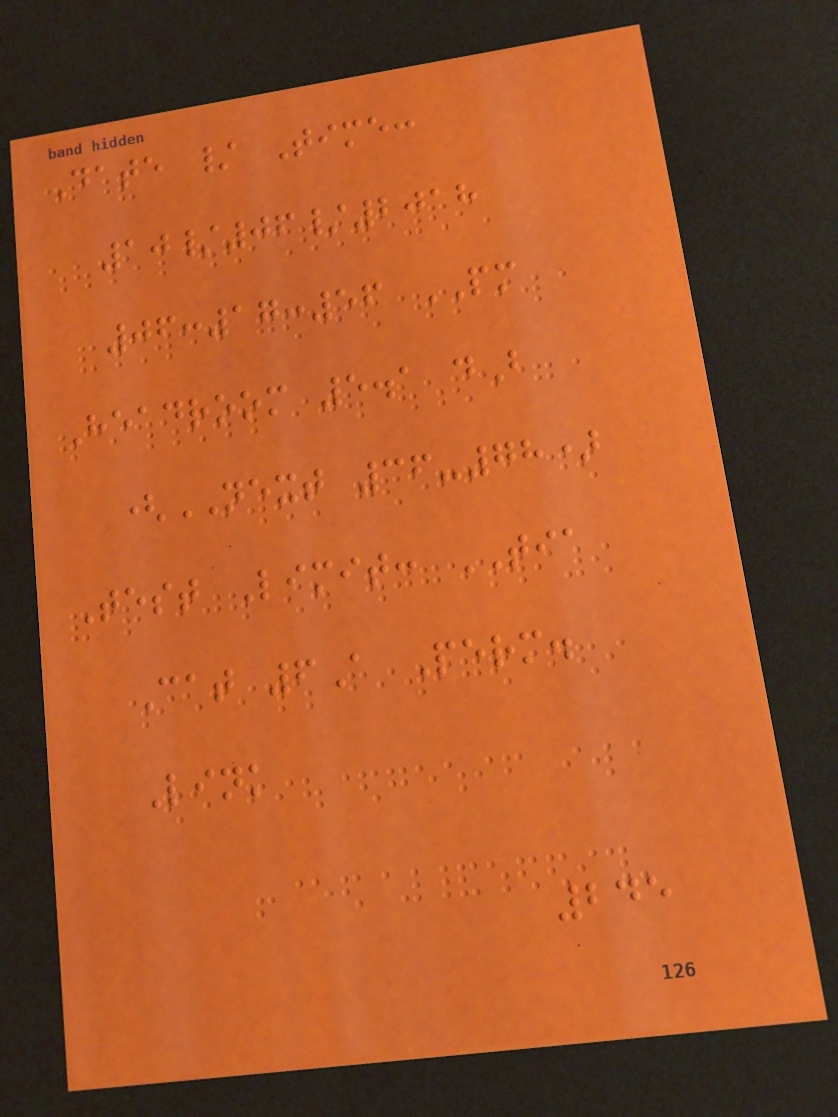Date / Time:
10/06/2018
06:17:56 PM
Headroom 5.1 dB
(NEXT 36-78)
Test Limit: TIA
Cat 6A Perm.
Link
245
